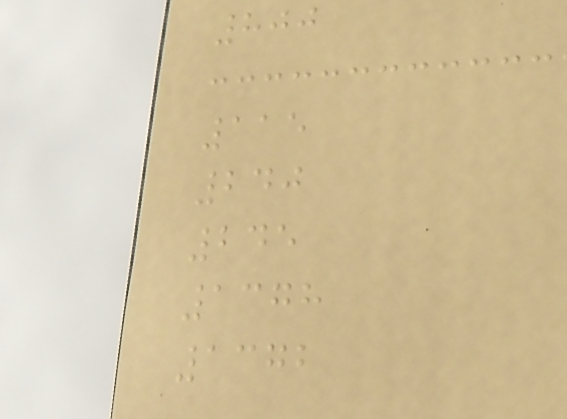800
115
240
245
1378
1372
